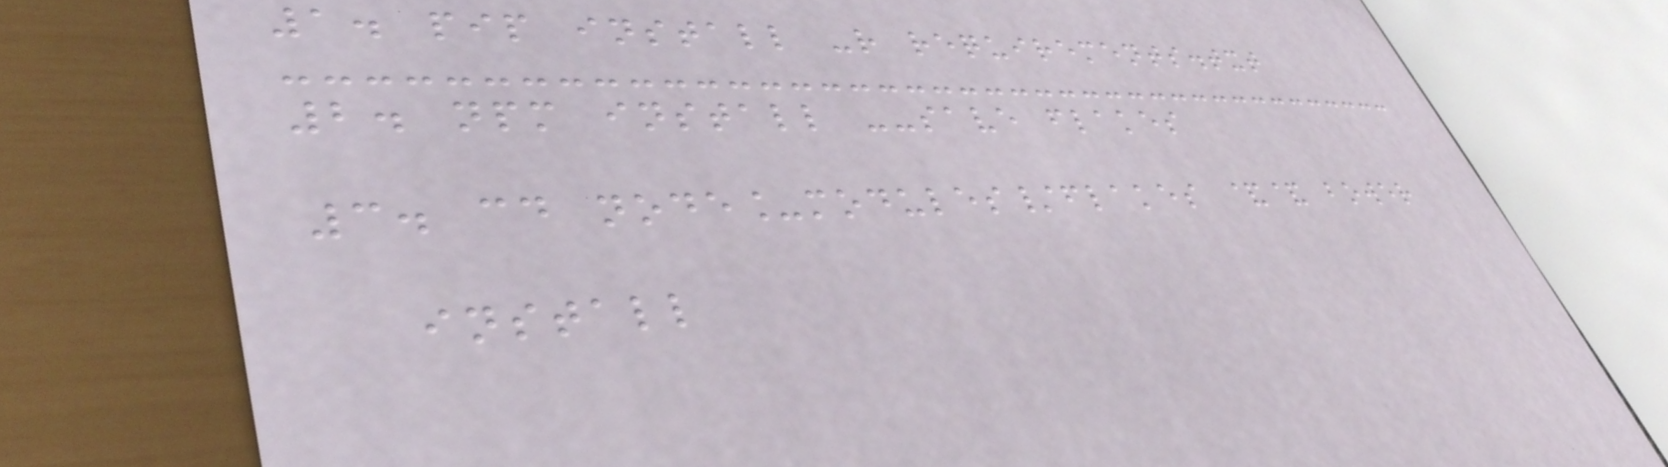1. pip install -r requirements.txt
2. npm install --save flakes
3. cd node_modules/flakes && bower
install
